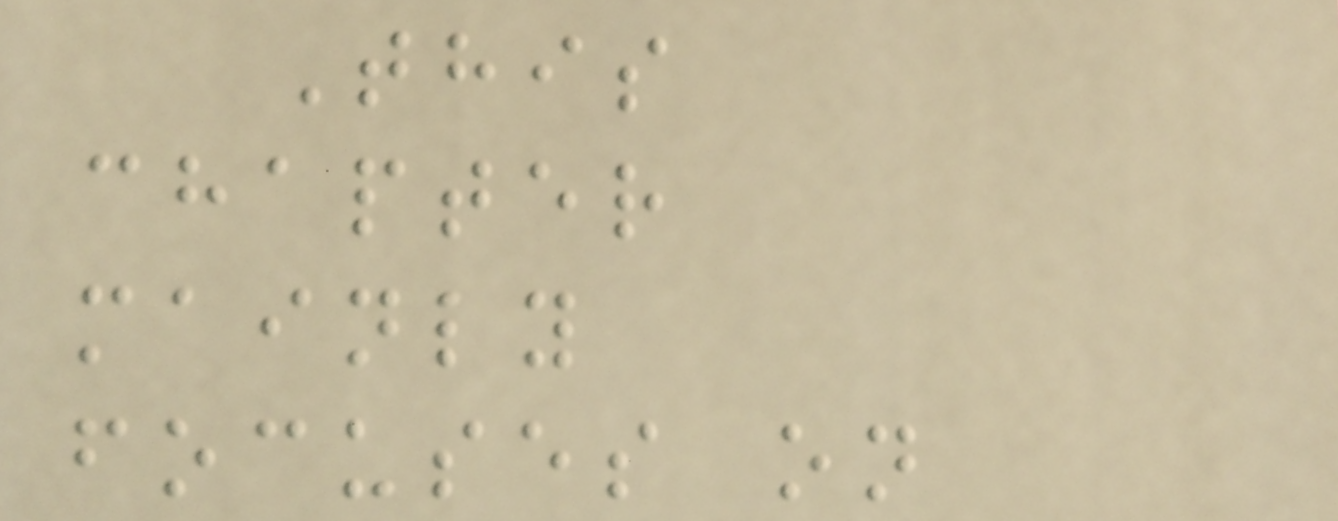This
chapter
mainly
focuses on
